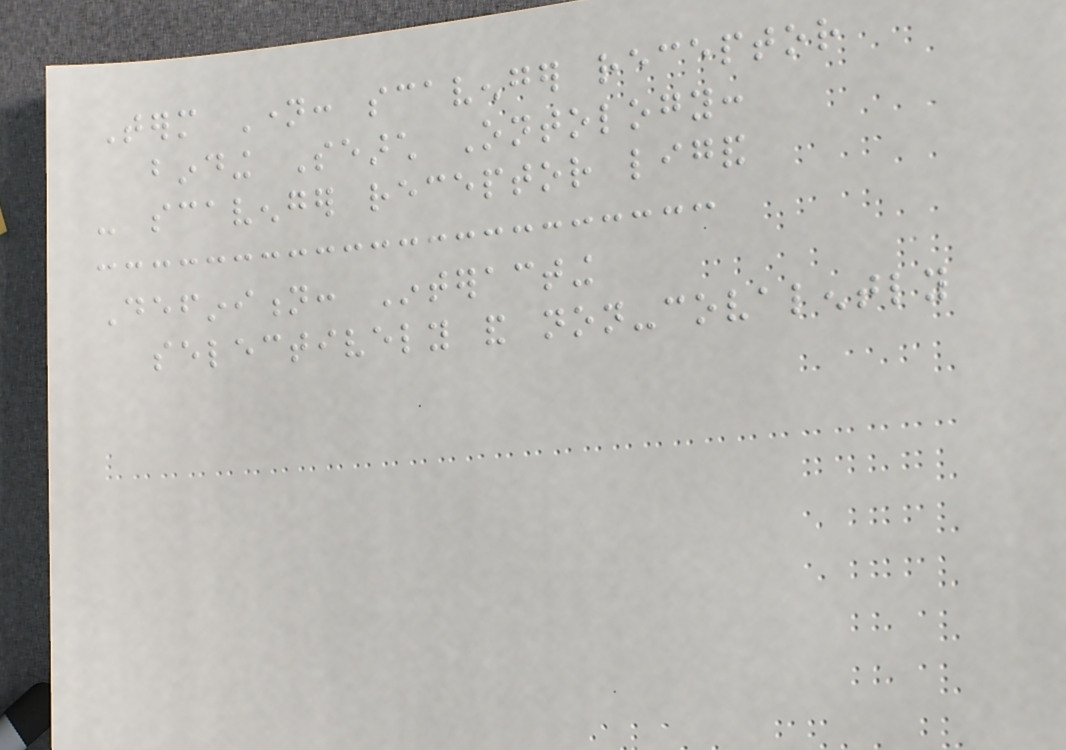Term Name: scavenger receptor
binding Search Ontology:
- scavenger receptor ligand
Definition: Interacting
selectively and non-covalently
